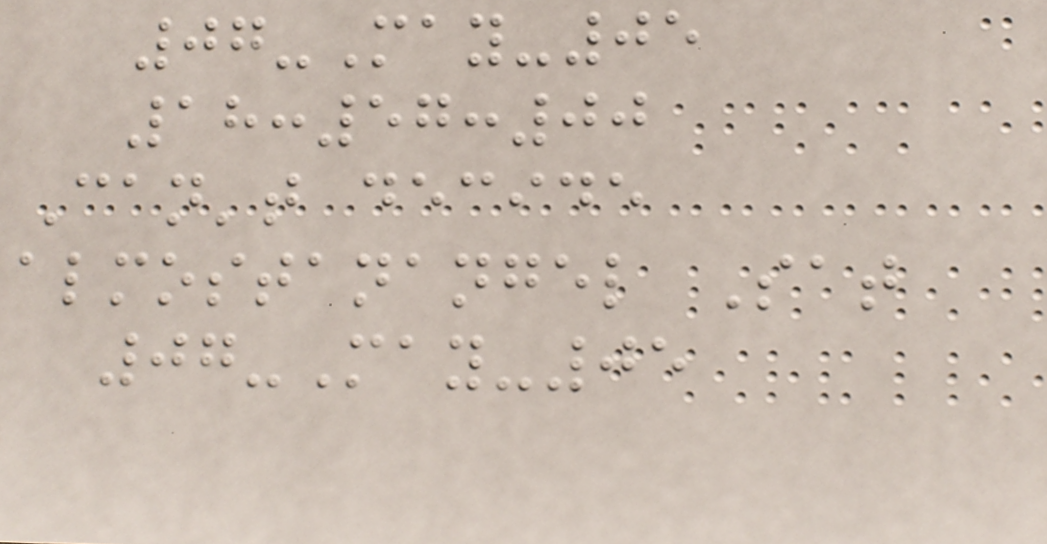07-May-05
18:57:00
Can't decide
almostanangel Sat
07-May-05
